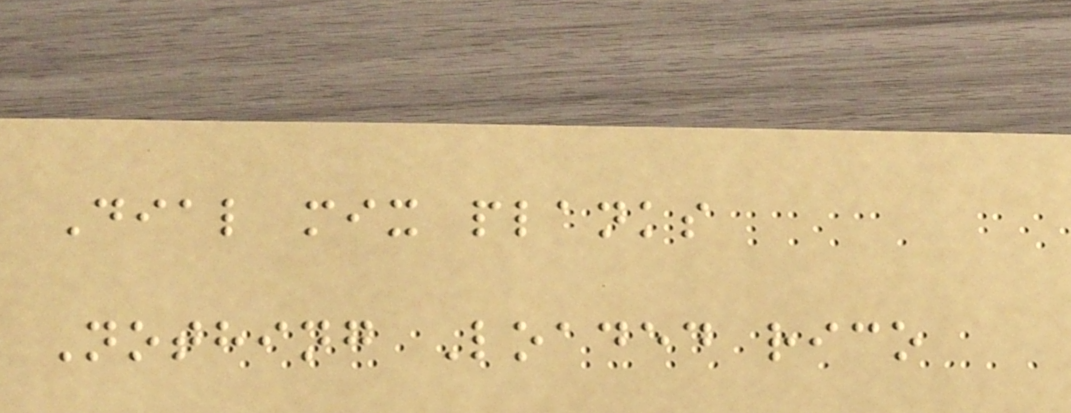Dial mix planks
Nothing Loaded rico
